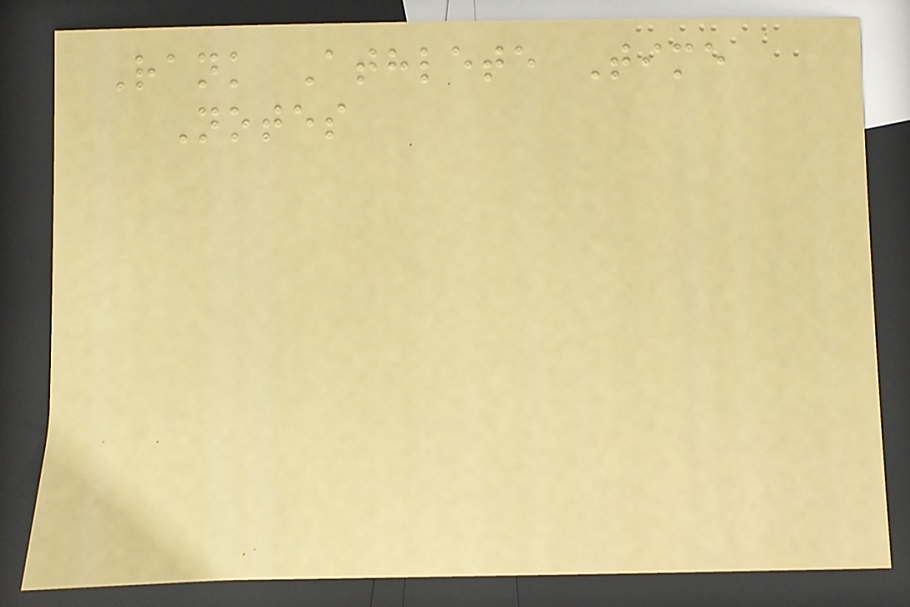Rank Athlete Time
Notes
